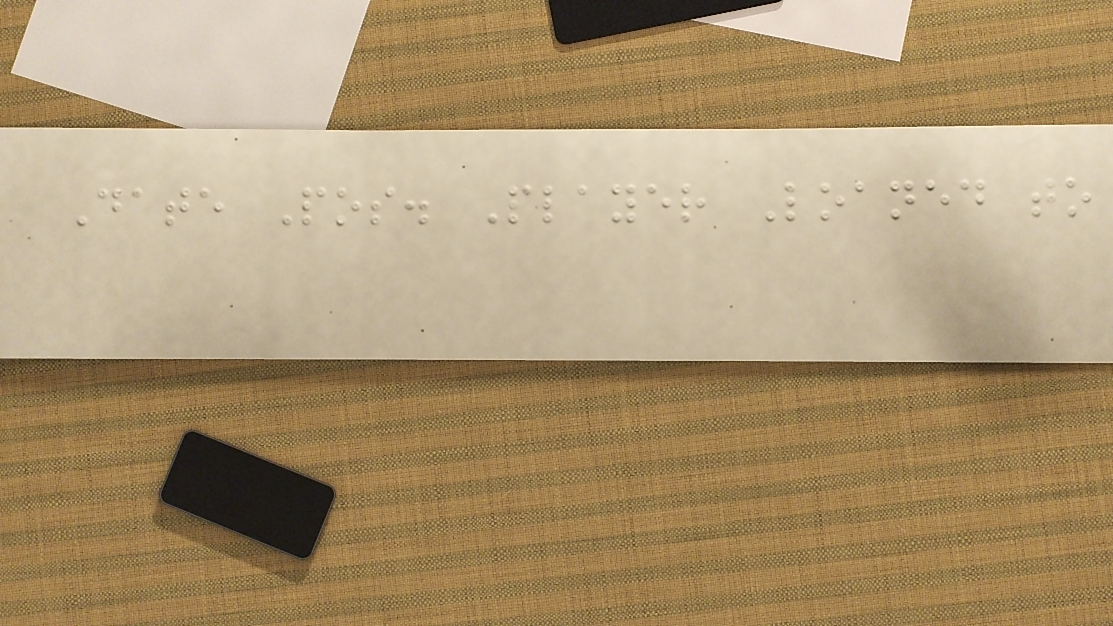Date Pos. Player Loaned to
